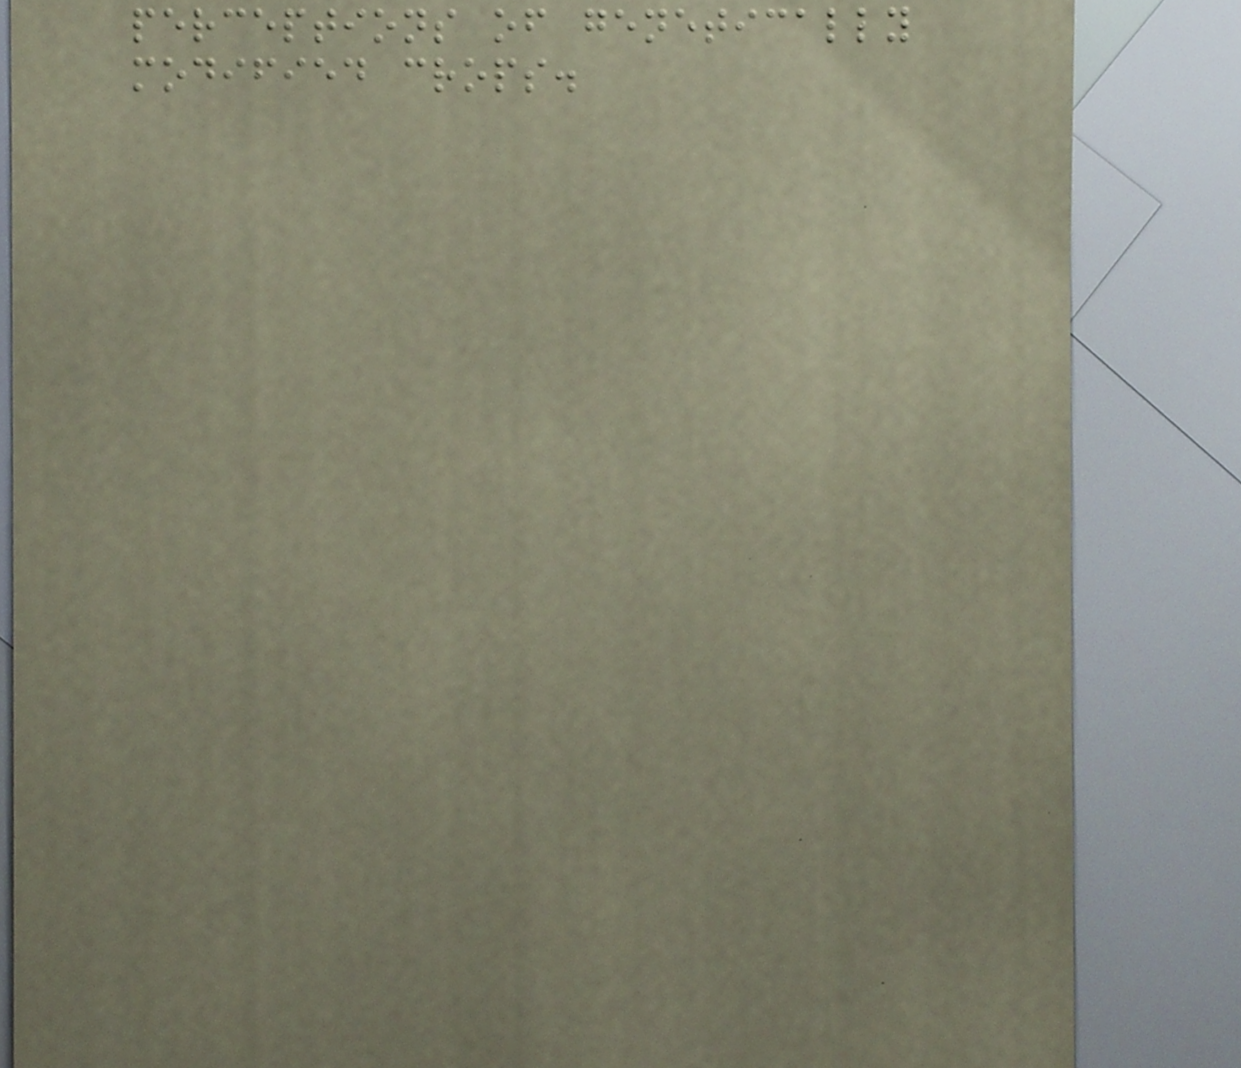perceptions of genetically
modified crops.
